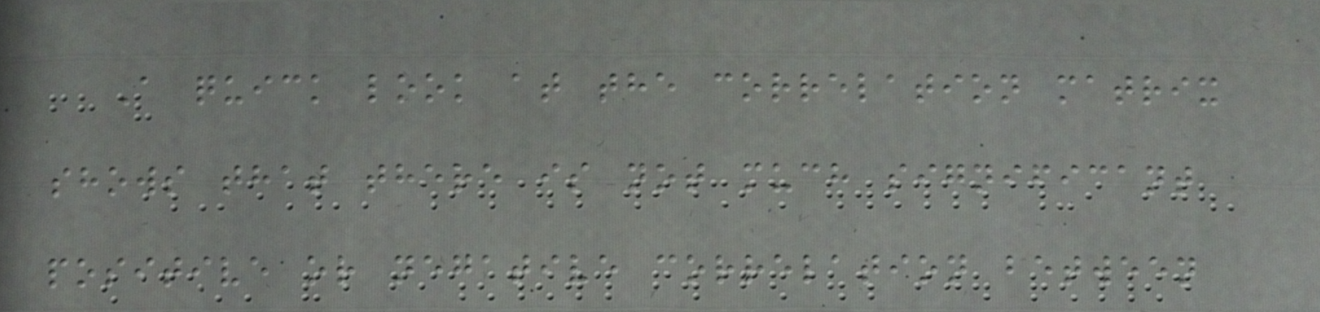A quick look at the correlation matrix
shows that there is not much significant
positive or negative correlation between
